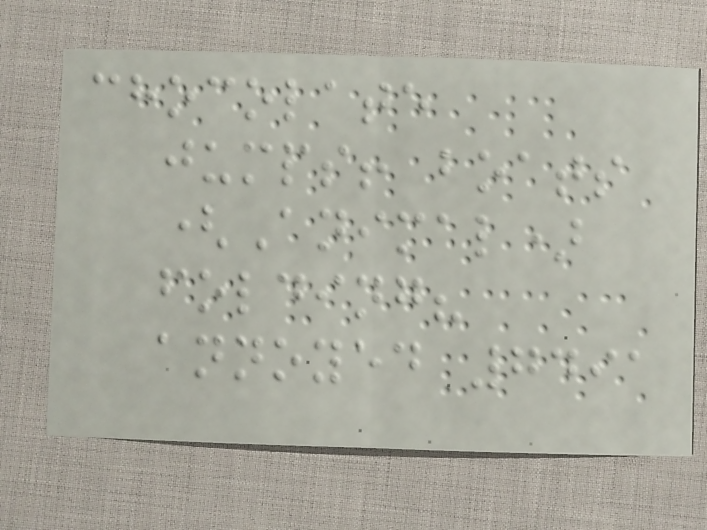chocolate
jumps! boats
(Animal)
folding?
annoyed 7491
